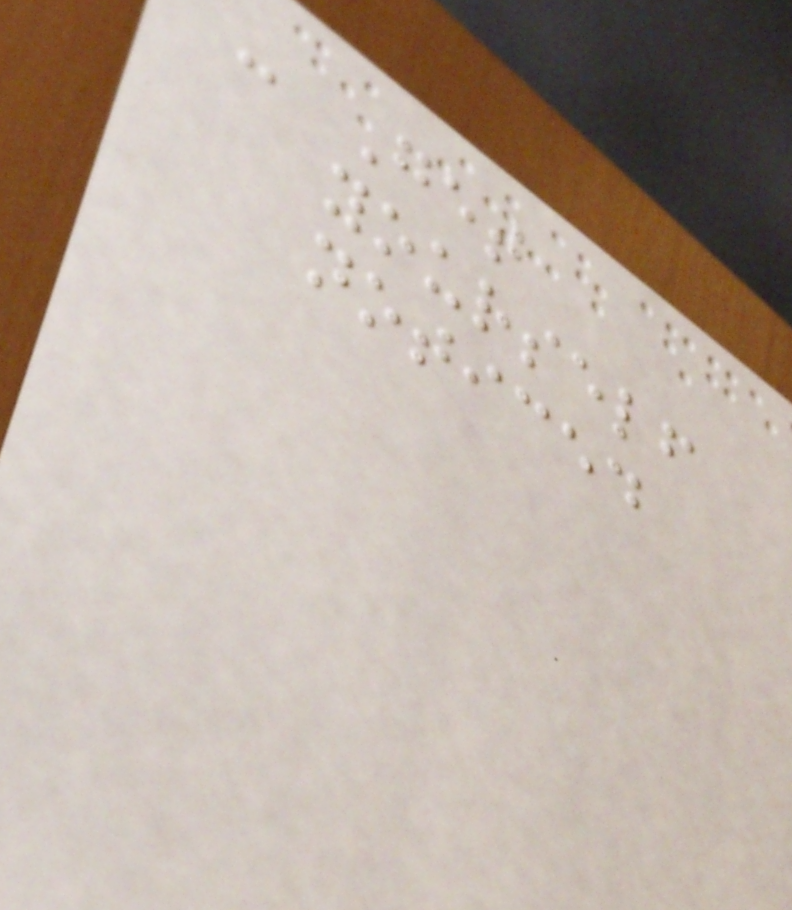- Get
yourself
noticed
